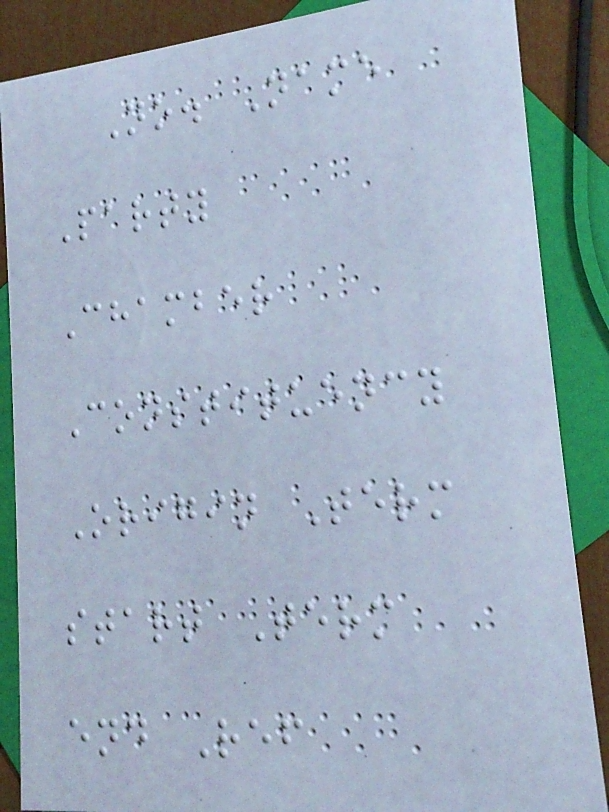No. Name
Party
Chamber
Constituency
Origin Term
start Term
end Ref
